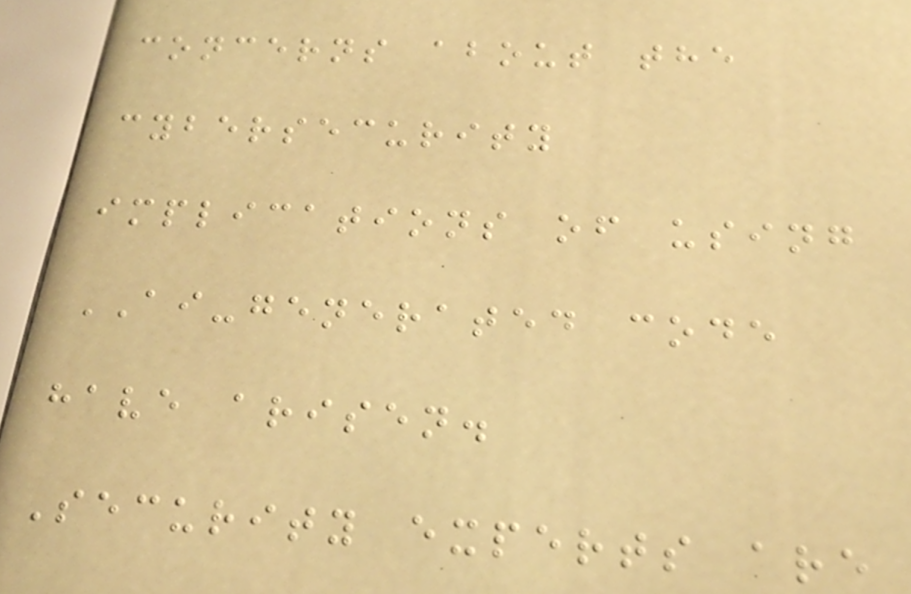concerns about the
cybersecurity
implications of using
AI-generated code
have arisen.
Security experts are
